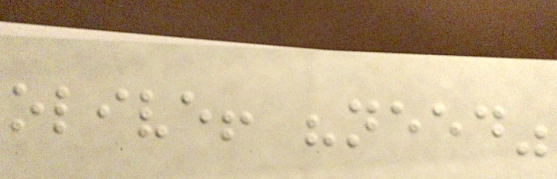olive! "need"
